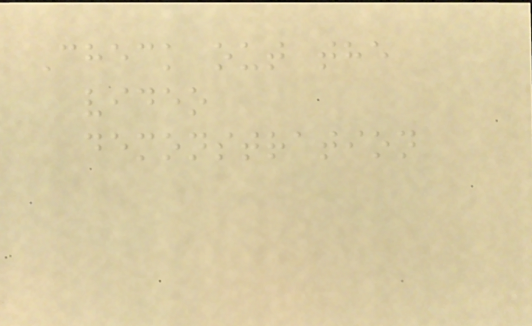Check out the
video
demonstration
